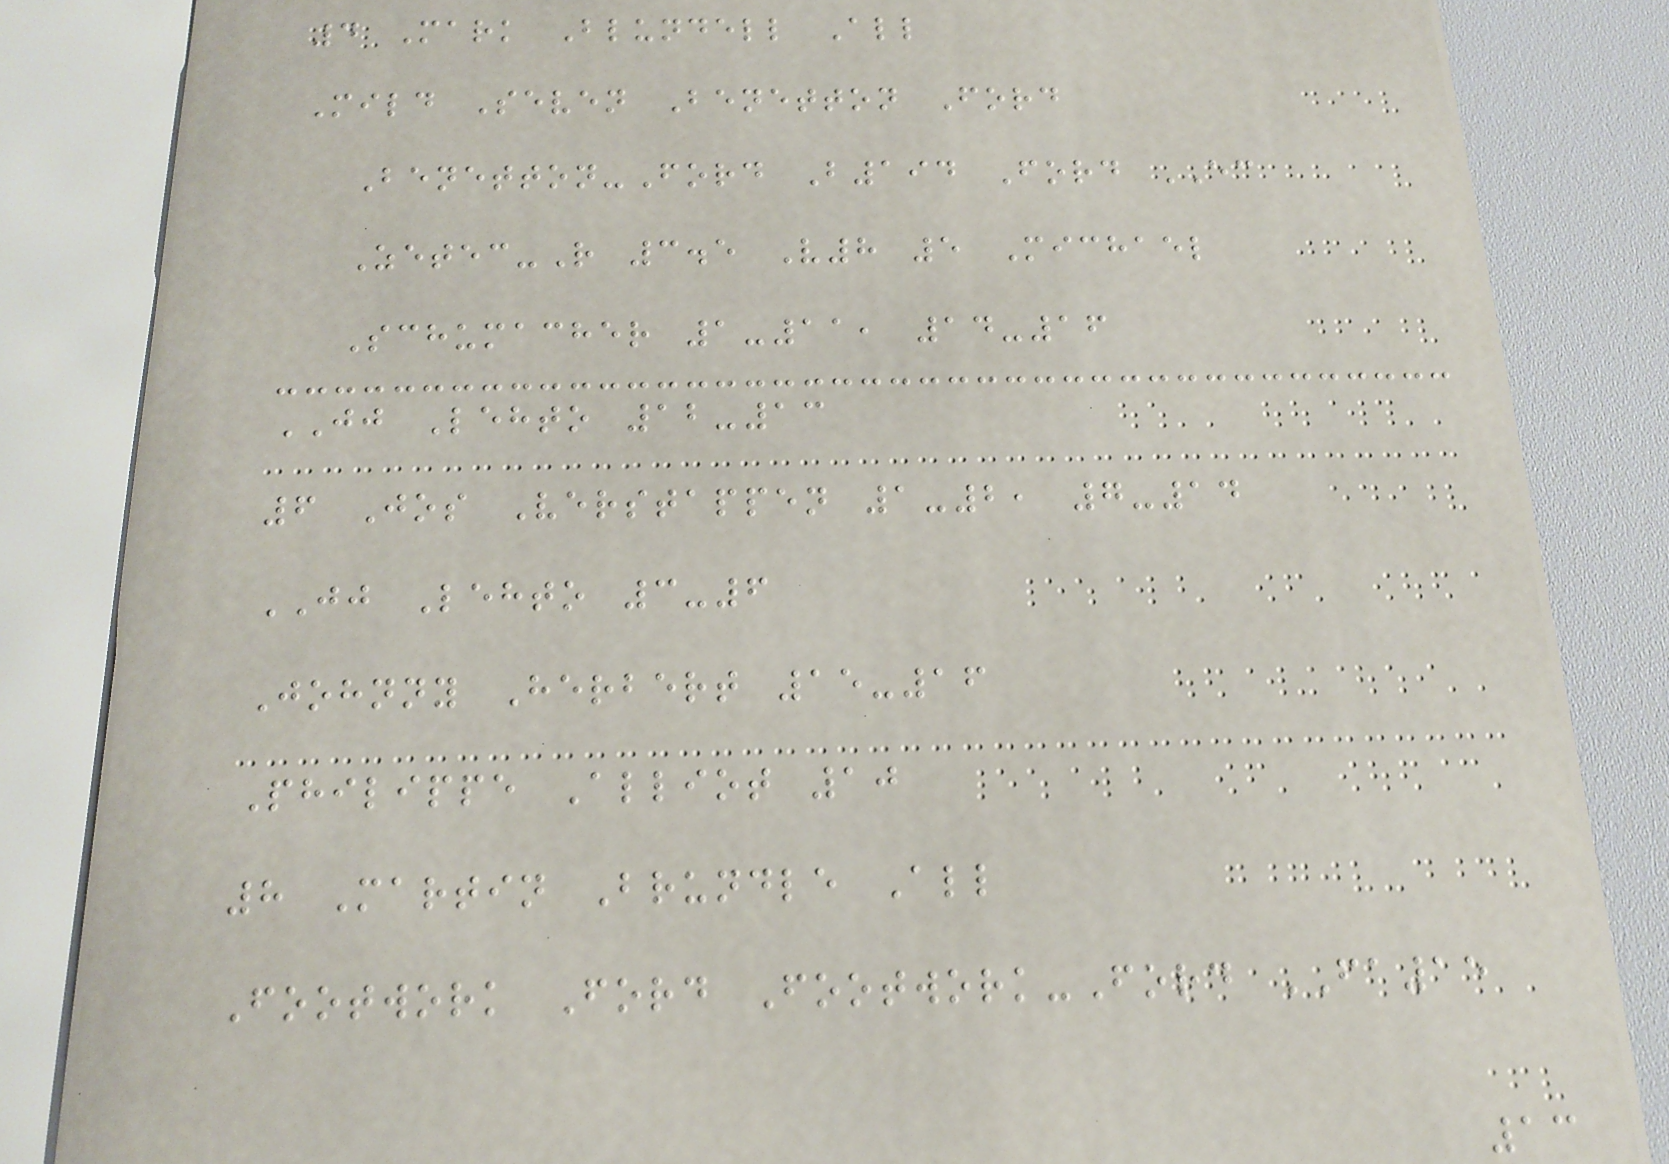4 Mark Blundell All
Mild Seven Benetton Ford
Benetton-Ford B194 Ford EC
Zetec-R 3.5 V8 5 Michael
Schumacher 1-11, 14-16
JJ Lehto 12-13
6 Jos Verstappen 1-2, 7-14
JJ Lehto 3-6
Johnny Herbert 15-16
Philippe Alliot 10
8 Martin Brundle All
Footwork Ford Footwork-Ford FA15
13
